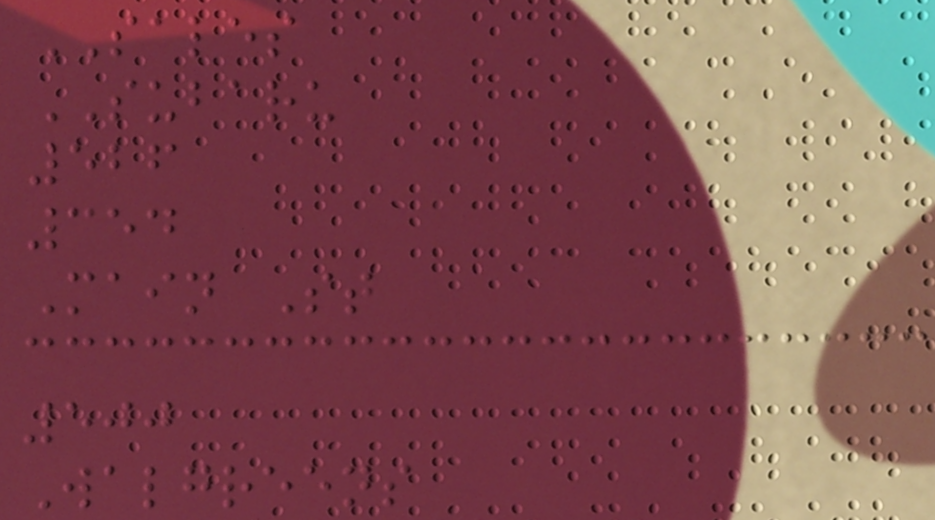SALES
SUBARU
526
354
Main St
500
Walgreens
